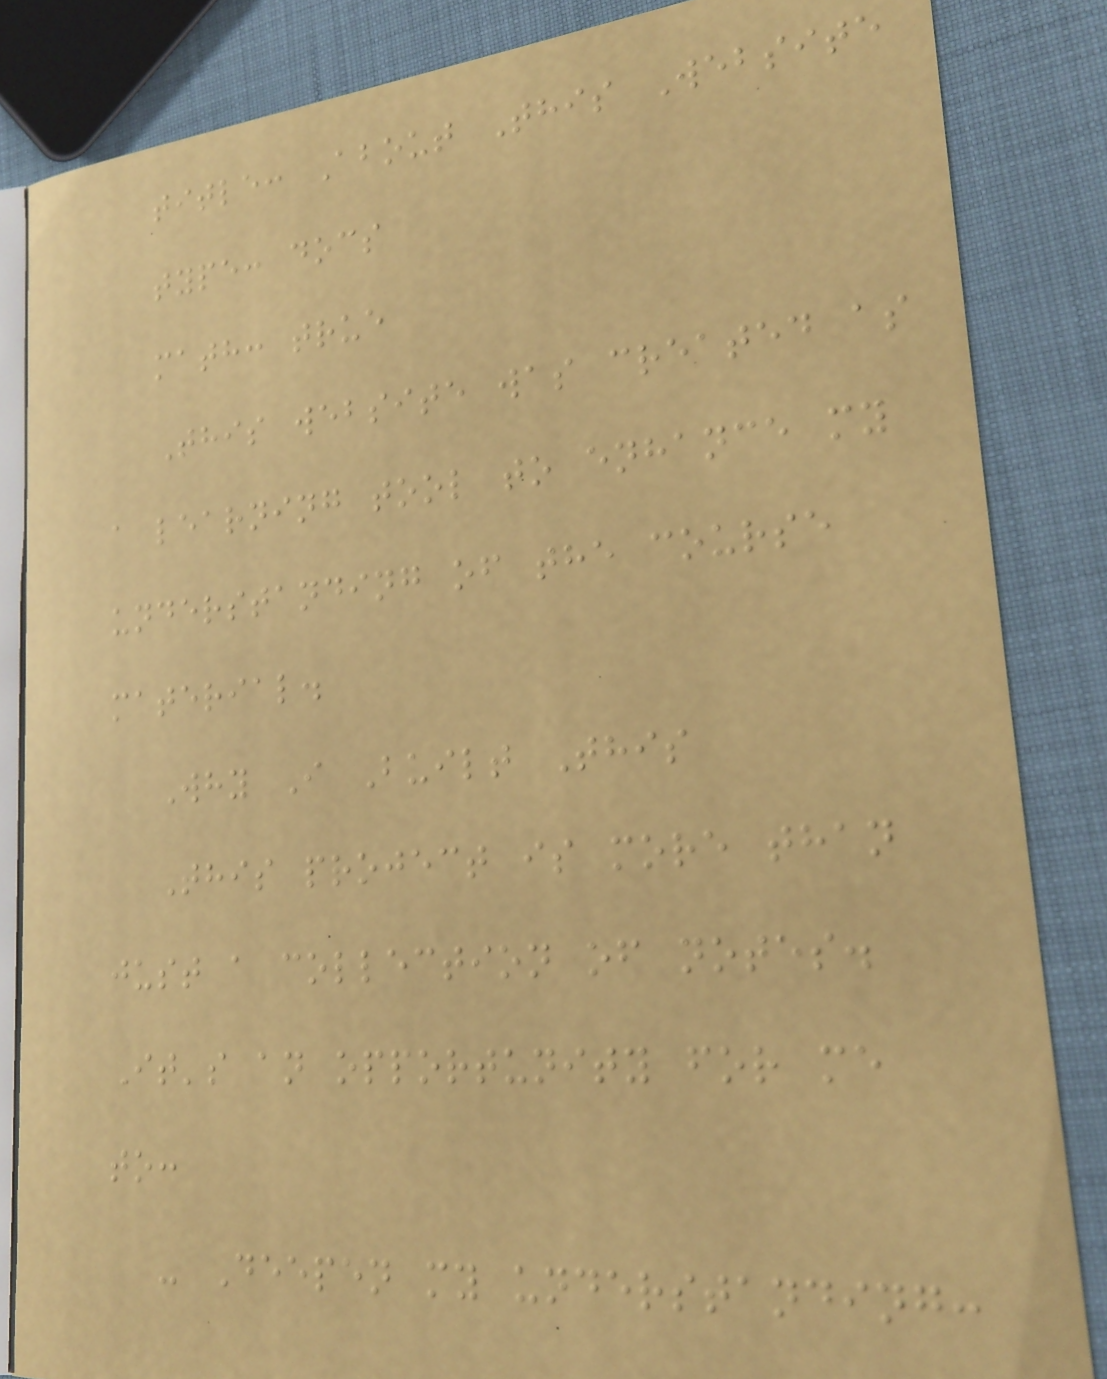title: About This Website
type: docs
math: true
This website was created as
a learning tool to enhance my
understanding of the course
material.
Why I Built This
This project is more than
just a collection of notes.
It's an opportunity for me
to:
- Deepen my understanding:
